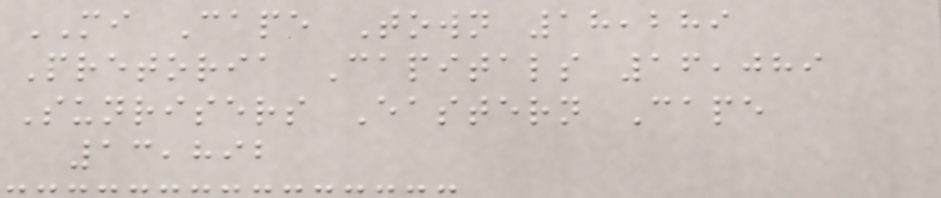MI Cape Town 18,289
Pretoria Capitals 16,089
Sunrisers Eastern Cape
13,892
